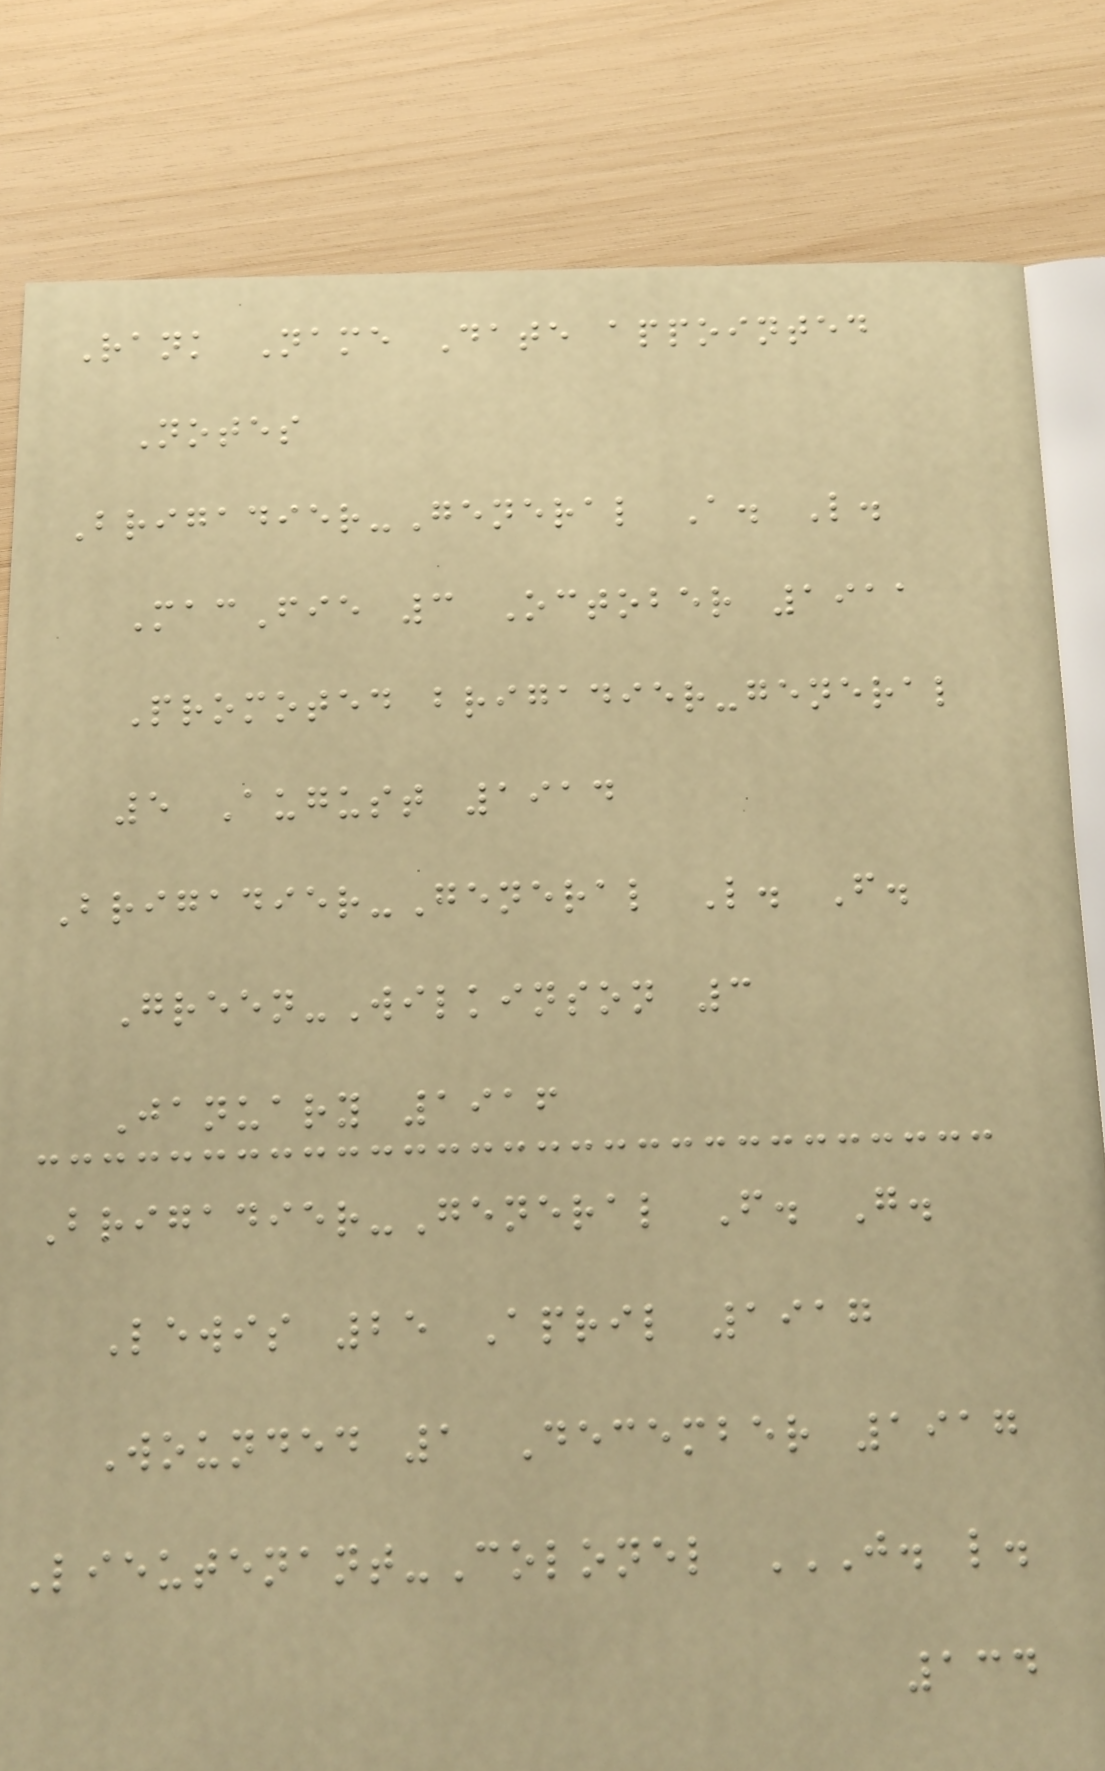Rank Name Date appointed
Notes
Brigadier-General A. L.
MacFie 3 October 1911
Promoted brigadier-general
5 August 1914
Brigadier-General L. F.
Green-Wilkinson 3
January 1916
Brigadier-General F. G.
Lewis 25 April 1917
Wounded 1 December 1917
Lieutenant-Colonel J. L.
134
